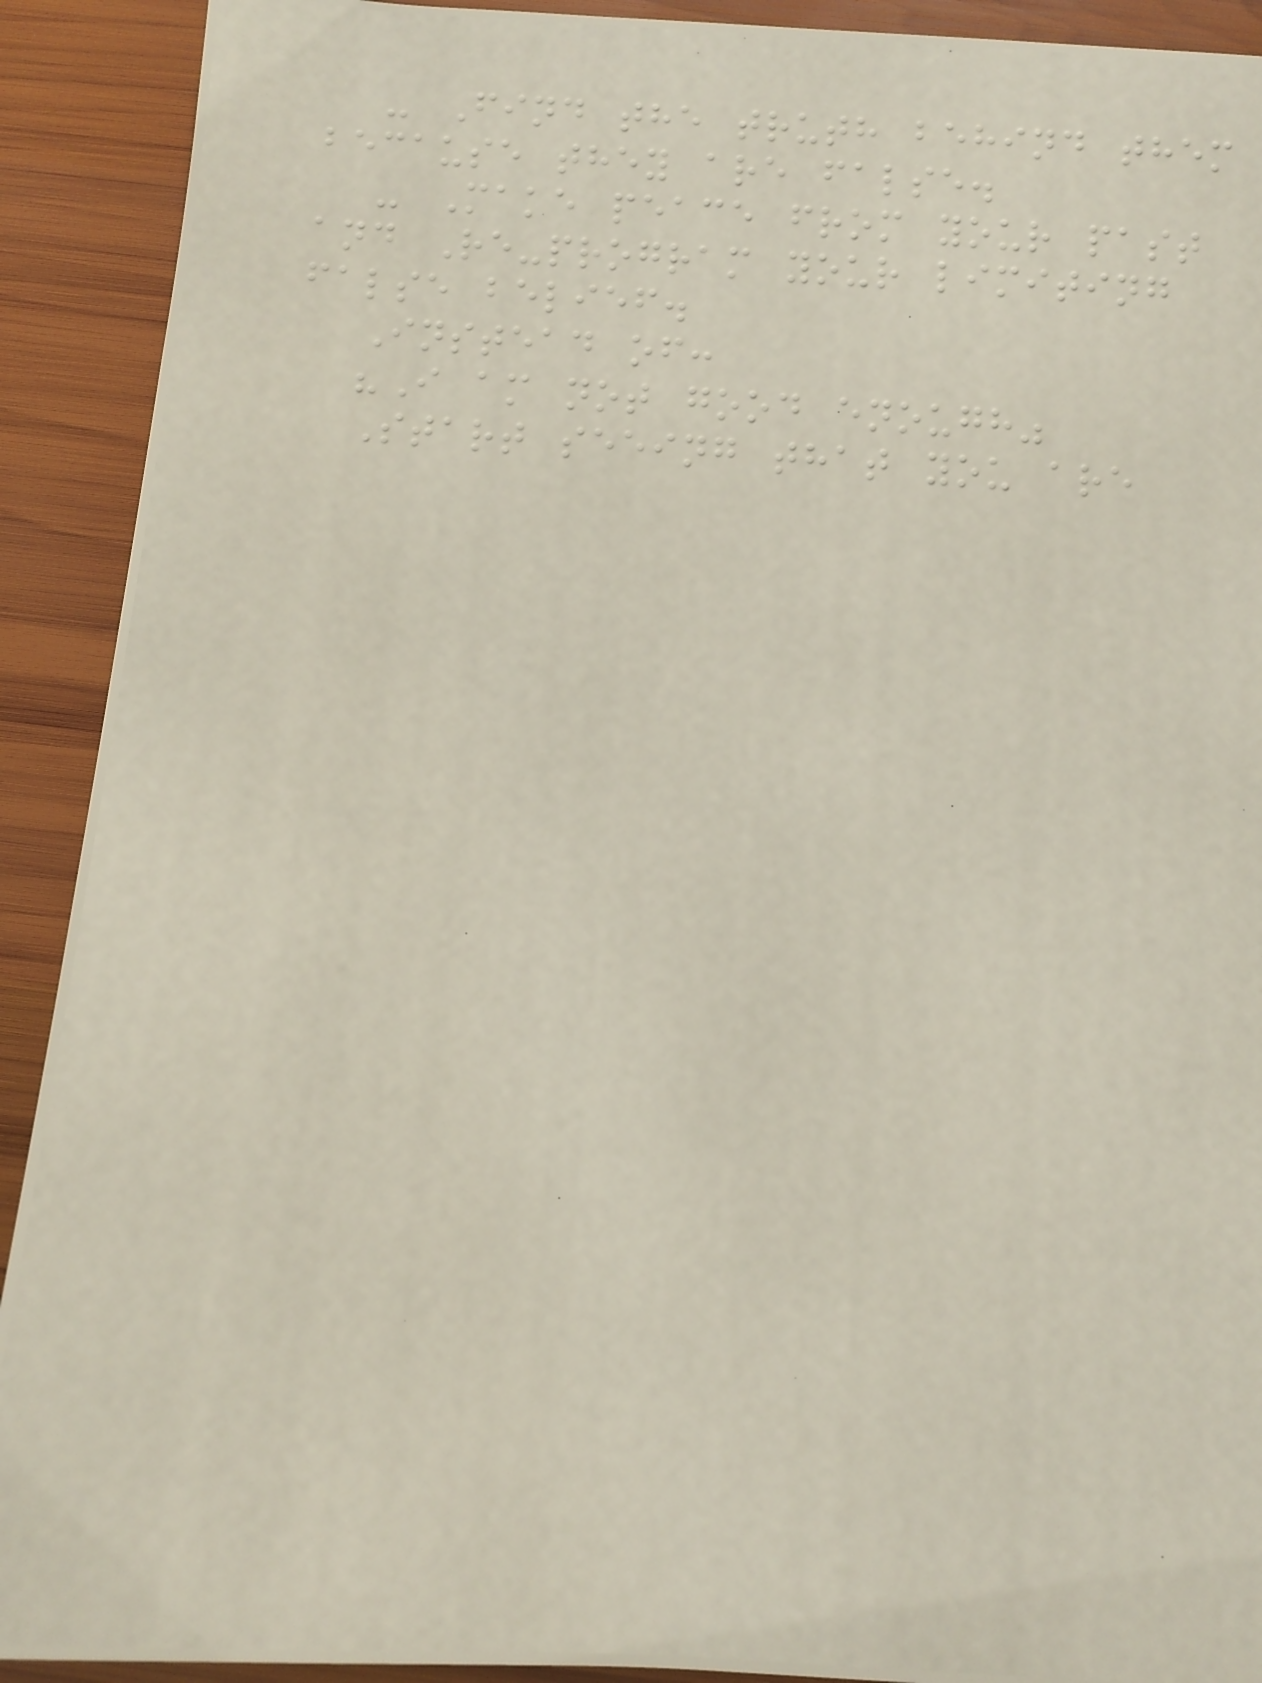- Find the truth behind them
because they are false.
- Make peace from your past
and Re-program your limiting
false belief.
Instead of:
"I am not good enough"
Start seeing that you are
